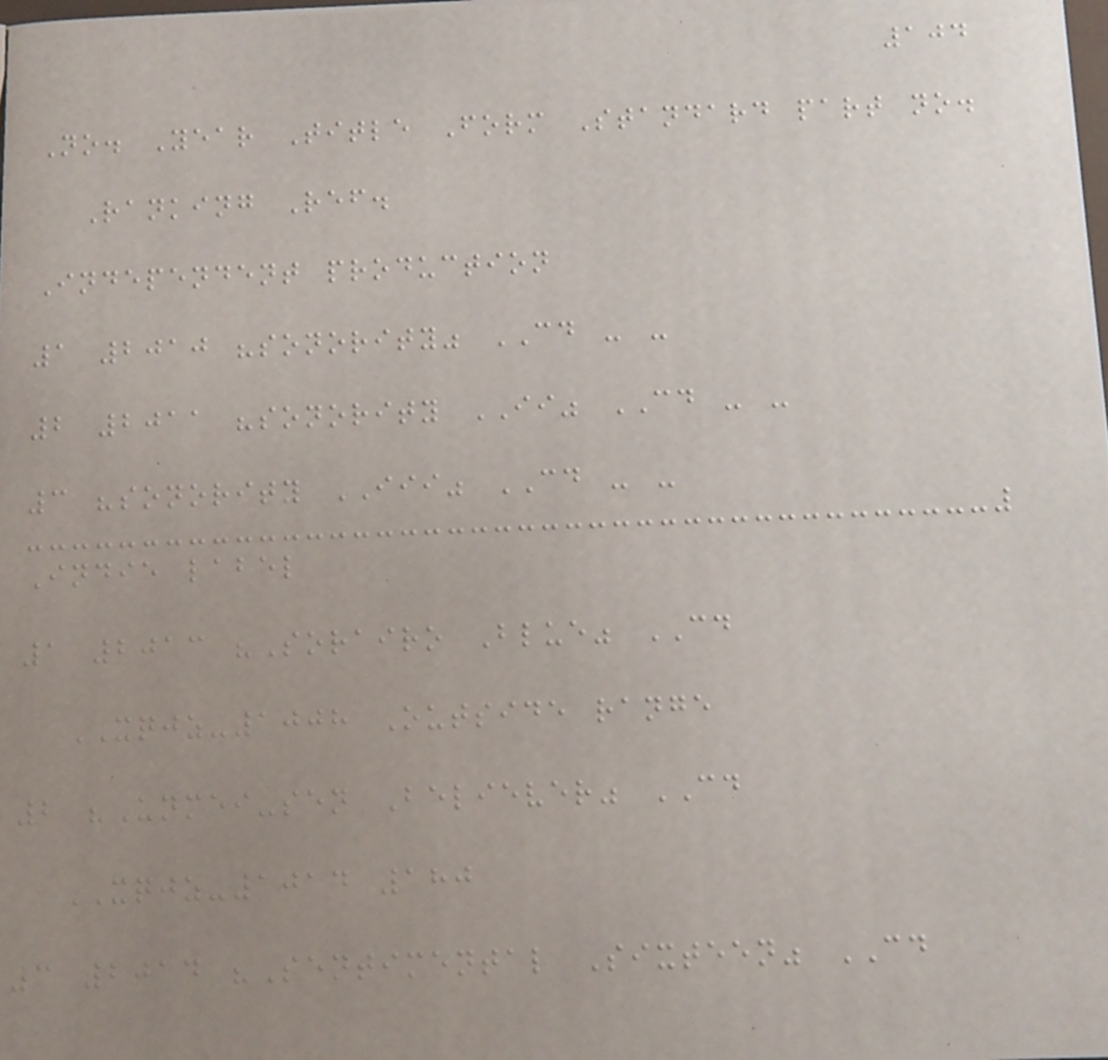104
No. Year Title Form Standard part no.
Ranking Ref.
Independent production
1 2010 "sonority" CD - -
2 2011 "sonority II" CD - -
3 "sonority III" CD - -
Indie label
1 2013 "Sorairo Blue" CD
XQJZ-1008 Outside range
2 "Unmei-sen Believer" CD
XQJZ-1014 180
3 2014 "Sentimental Sixteen" CD
